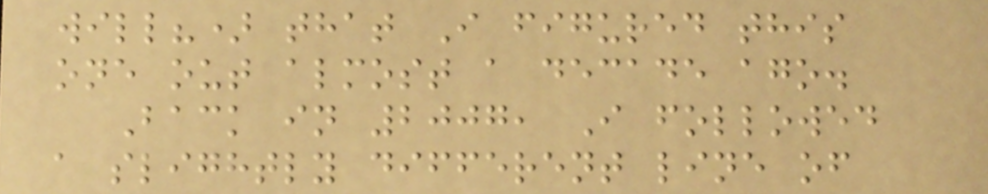will?) that I figured this
one out almost a decade ago.
Back in 2007, I followed
a slightly different line of
